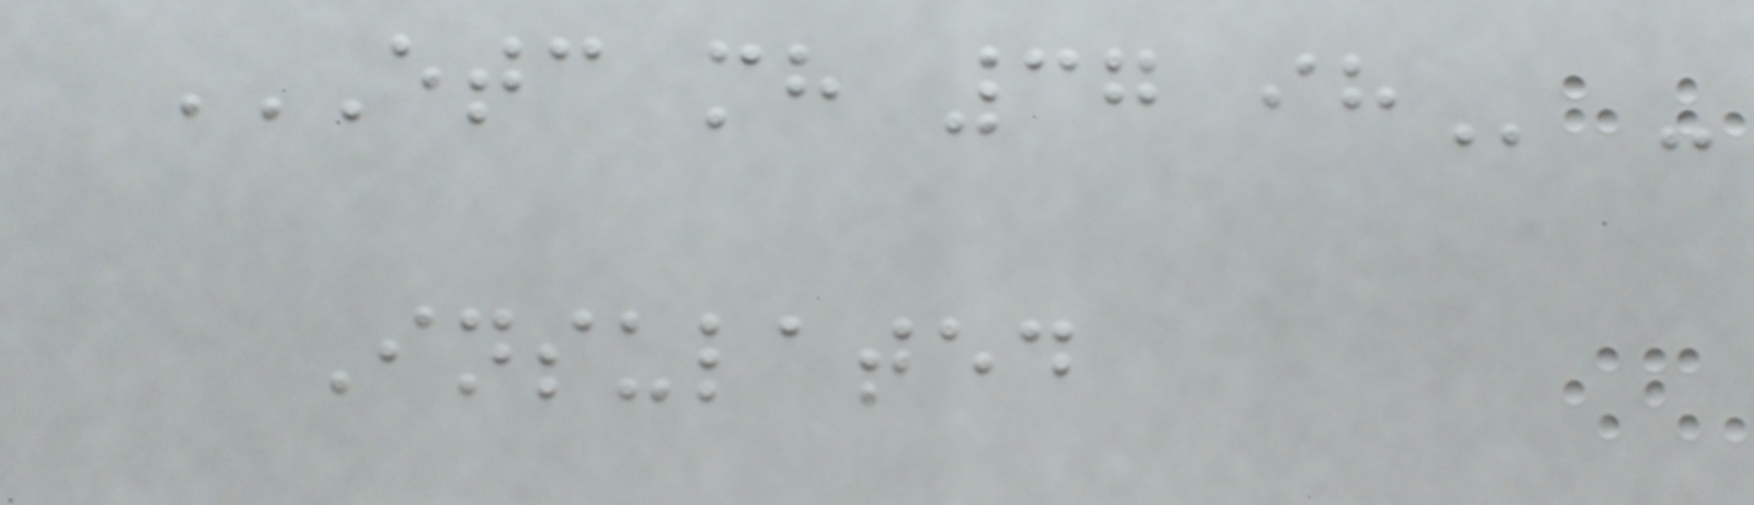ETC MH 37 IH -
Insulated
